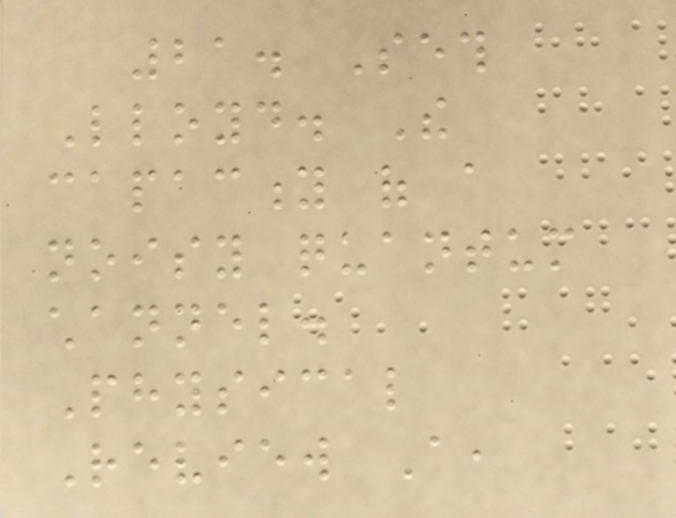21. Seth
Lloyd. The
capacity of a
noisy quantum
channel.
Physical
Review A,
